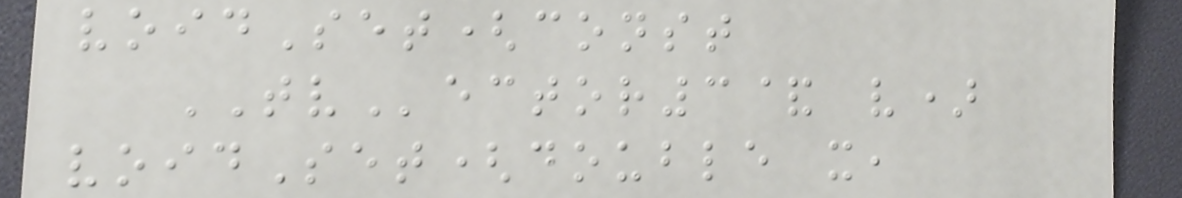voidSet(const
TVector3& v)
voidSet(double x,
